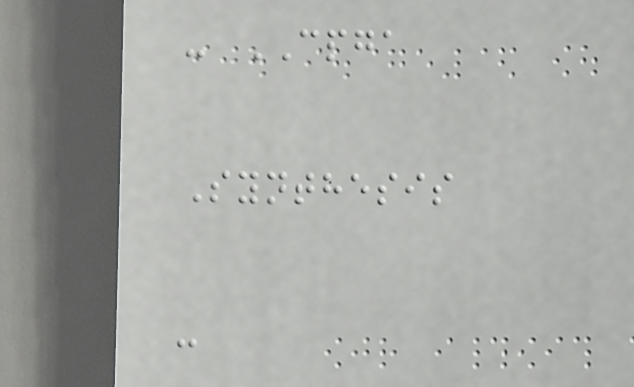- CPGA
Synthesis
-
